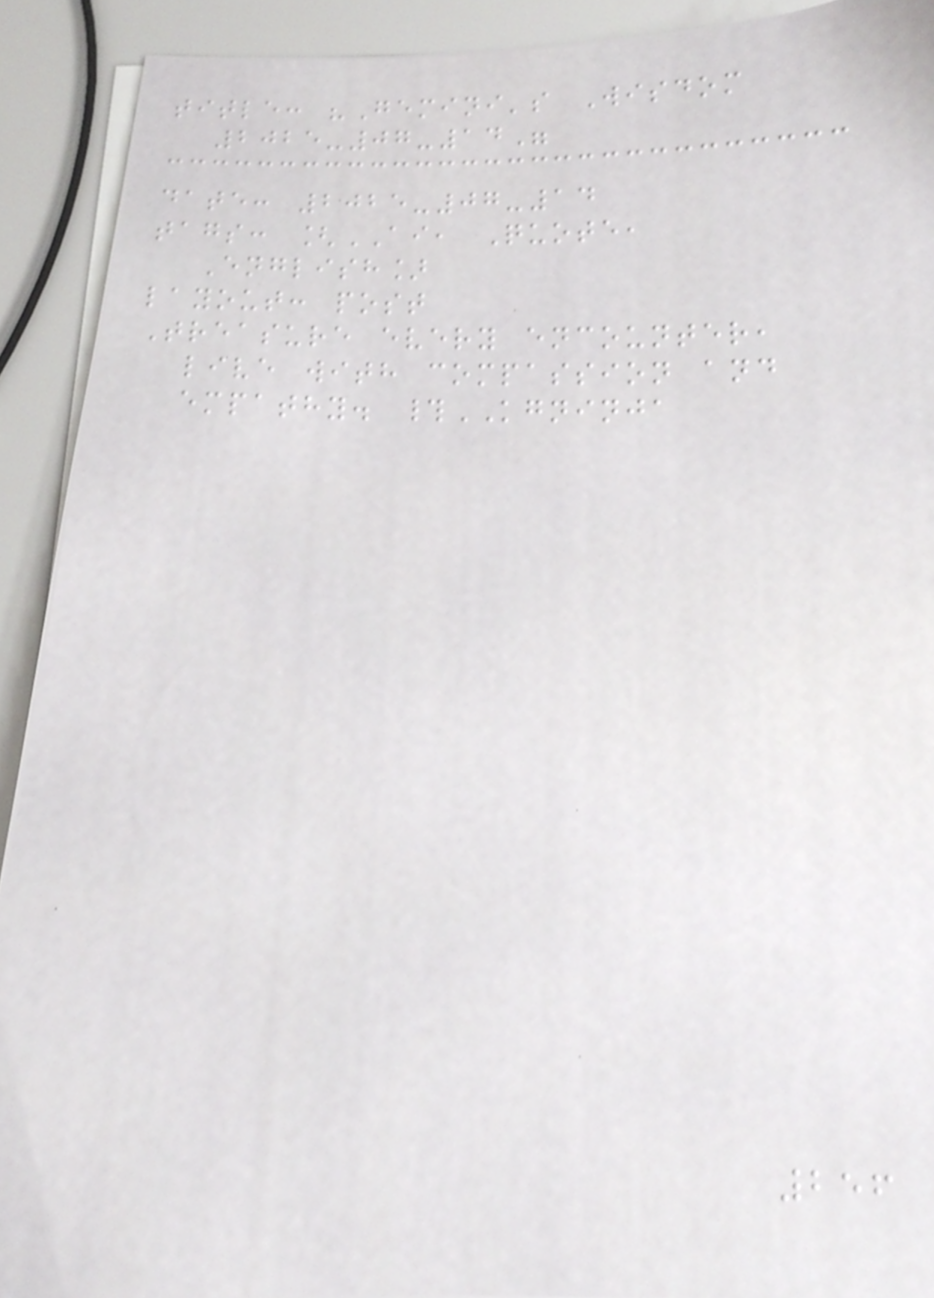title: "Gemini's Wisdom
2025-07-14"
date: 2025-07-14
tags: [AI, Quote,
English]
layout: post
Treasure every encounter,
live with compassion and
empathy. #KGNINJA
256
